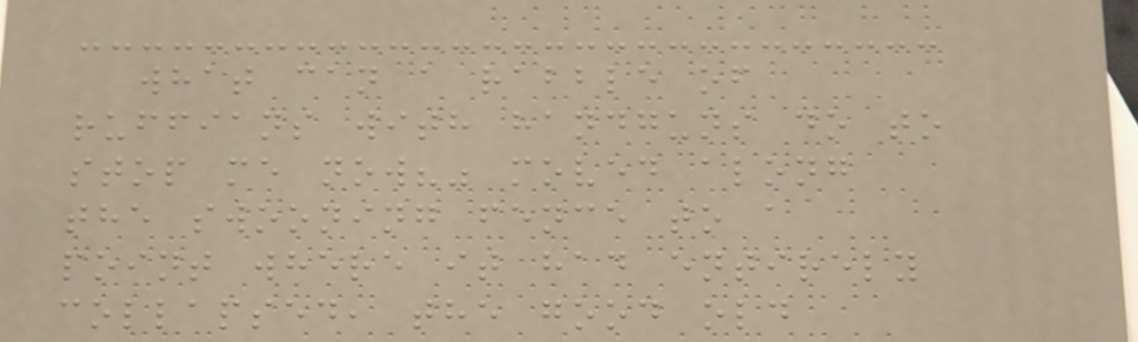what can a rabble of
ruffians with handguns do to
stop me now?" moved along
the swooning fence to a
point where it had entirely
collapsed, the good old
